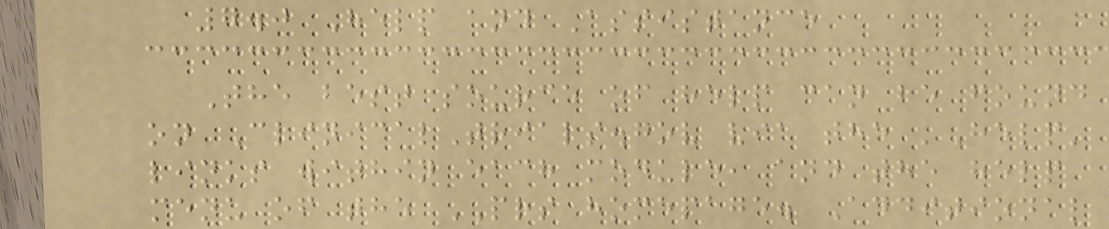7.0 Help and Assistance
The best source of help can be found
on ClinicalTrials.gov via the 'Help'
links within each module, and the help
menu of the PRS homepage. Additional
